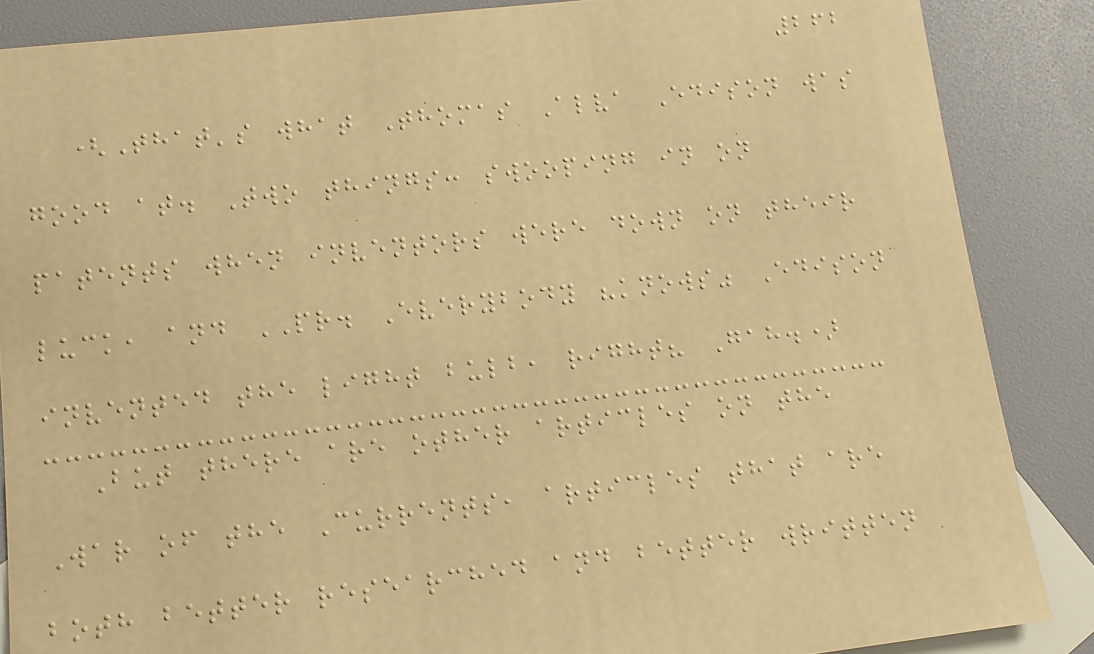262
(That's what Thomas Alva Edison was
good at. Two things: swooping in on
patents when inventors were down on their
luck, and PR. Everybody "knows" Edison
invented the light bulb, right? Gah.)
But there are other articles on the
War of the Currents, articles that are
both better researched and better written
